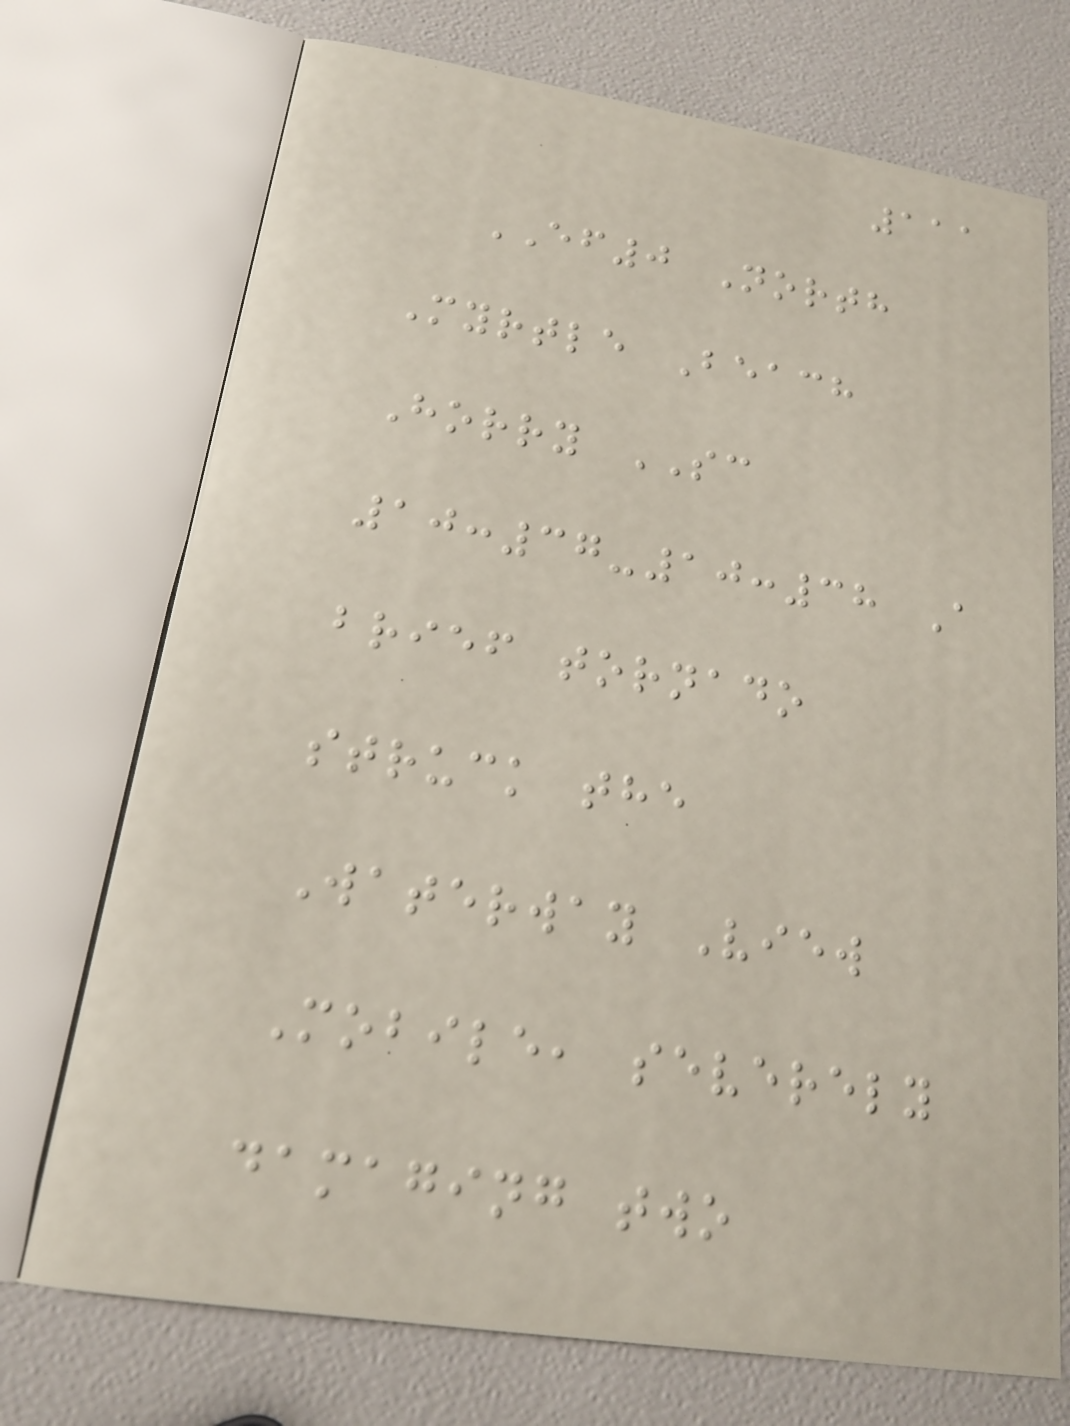111
EF0 North
Myrtle Beach
Horry SC
10:37-10:38 A
brief tornado
struck the
Waterway View
Mobile, severely
damaging two
